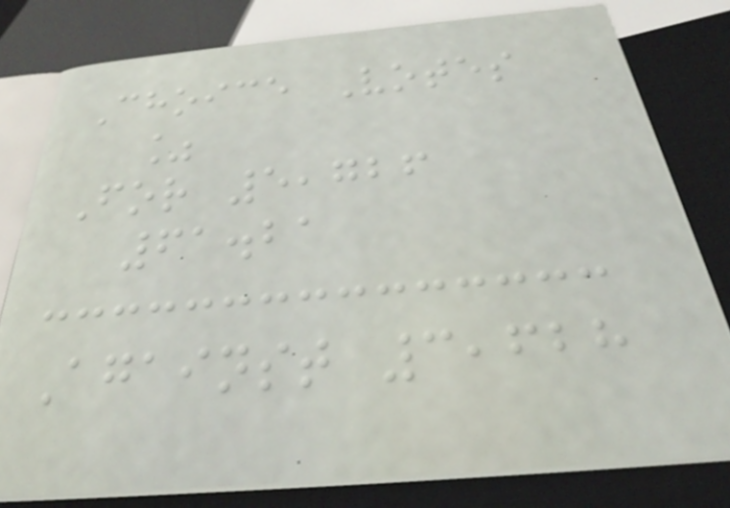Choice Votes
%
For 5,726
61.21
Against 3,628
